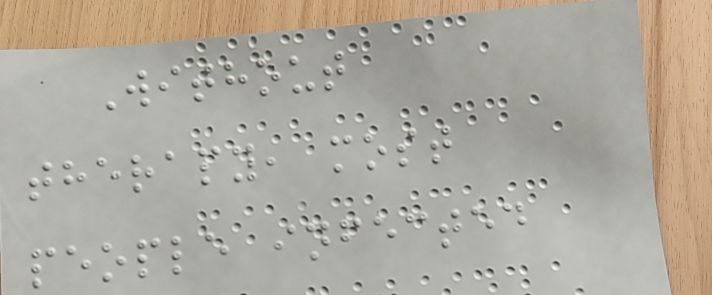Without
therapy, most
people infected
